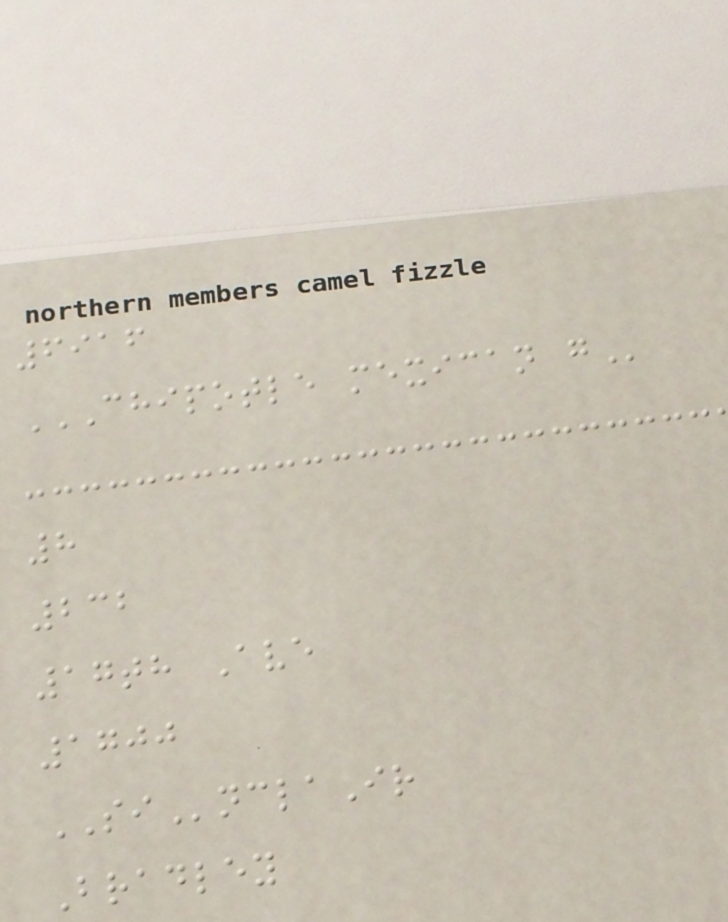6916
CHIPOTLE MEXICAN G
8
232
17th Ave
1700
SInclaIr
Bradley
